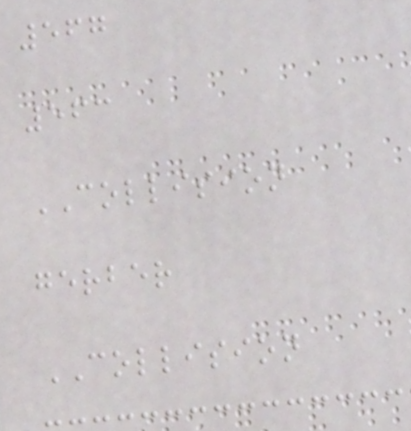567
563
COLLISION
gerber
COLLISION
